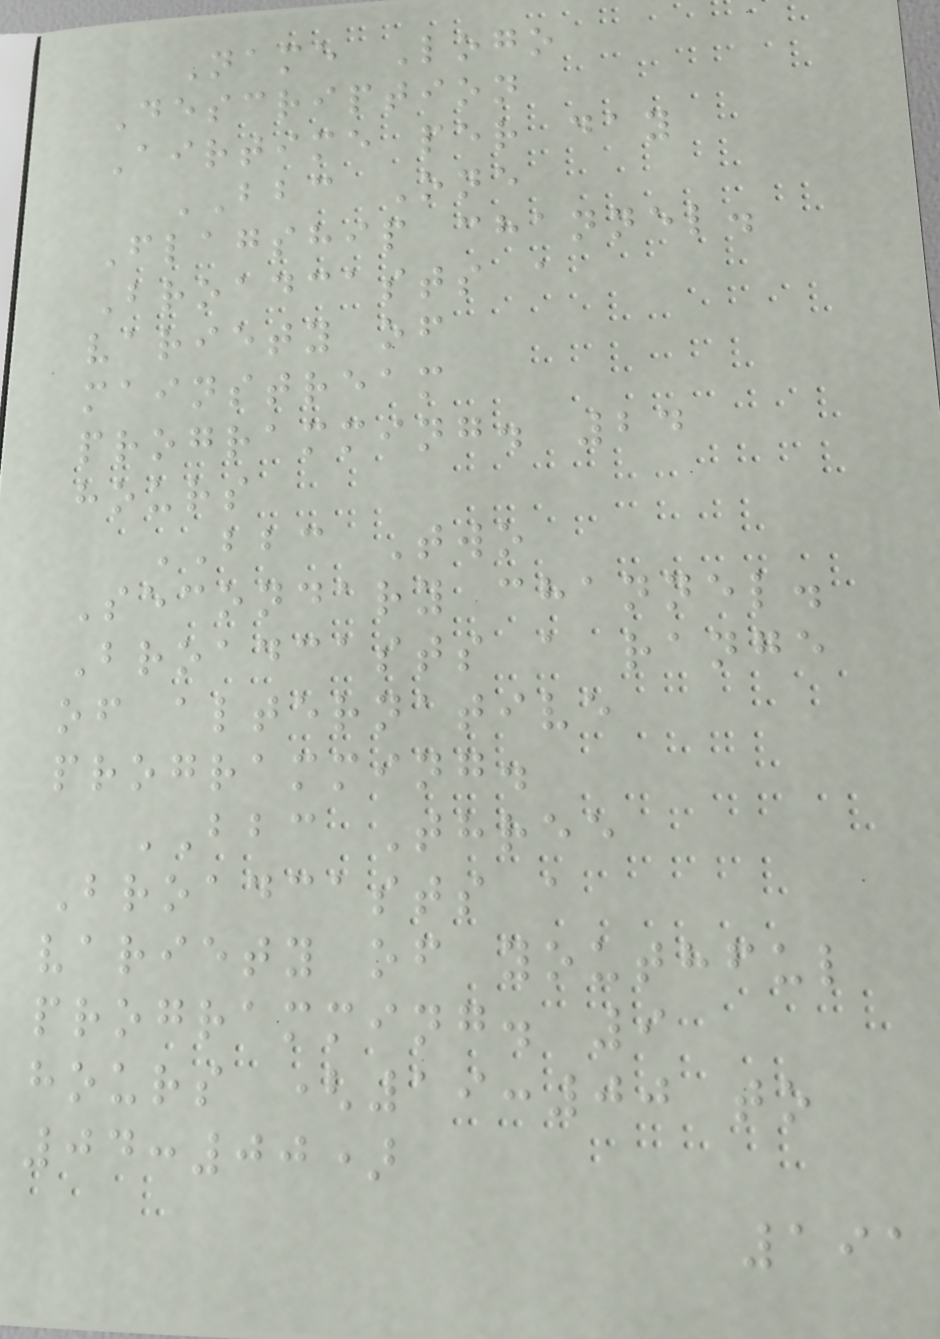Name Logo
Description
Airtime per day
BBC One
Flagship channel.
Broadcasts a
variety of
mainstream
programming. 24
hours
BBC Two
Secondary channel.
Broadcasts a range
of alternative
programming.
BBC Three
Broadcasts a
variety of youthful
programming. 9
hours (19:00 to
04:00)
191
